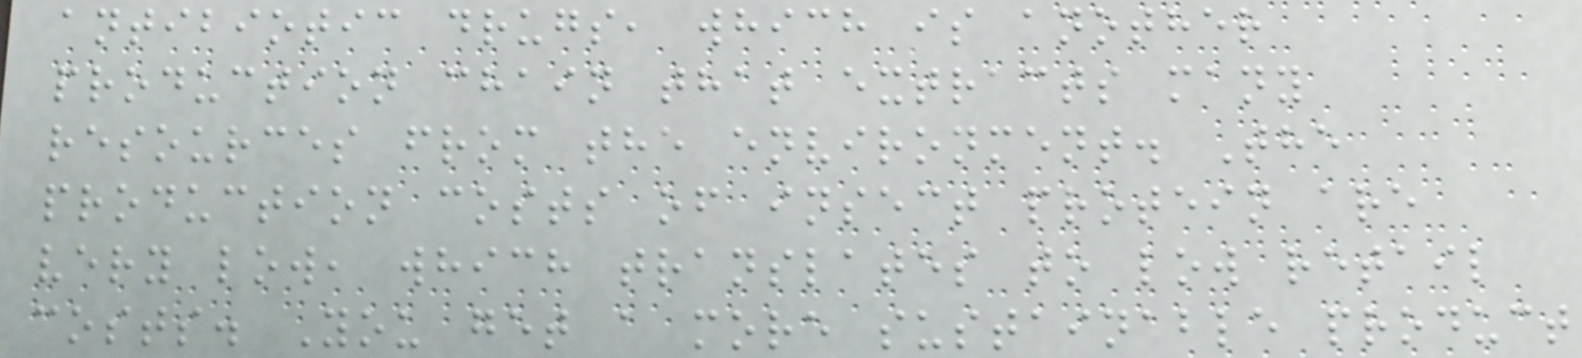antibiotic drugs, which is another
production chain that extracts many
resources from the environment. The
production costs of insect protein are
very low, which translates to low retail
costs. You get a more sustainable product
